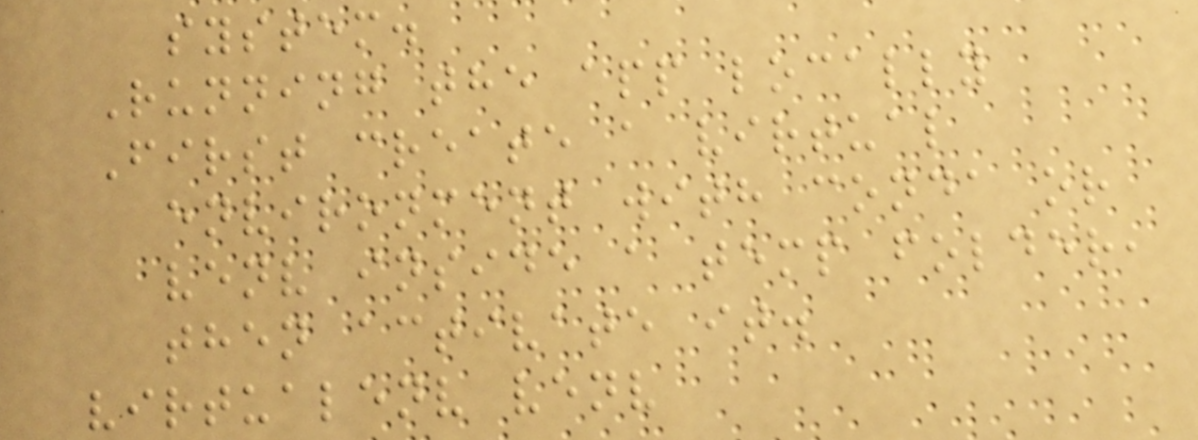system.
Running the app locally
First create a virtual
environment with conda or
venv inside a temp folder,
then activate it.
virtualenv venv
